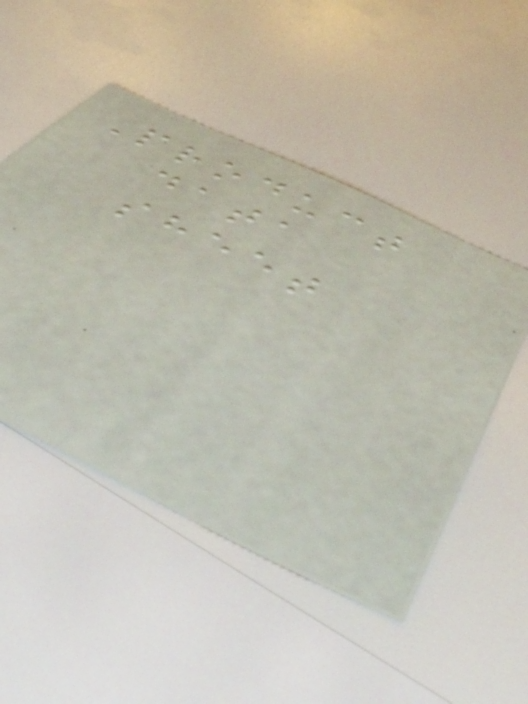Product
data
sheet
